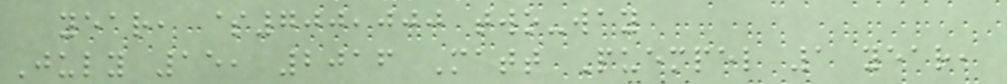year, $700,000 two-way
July 15, 2016 Matt Puempel 1 year,
